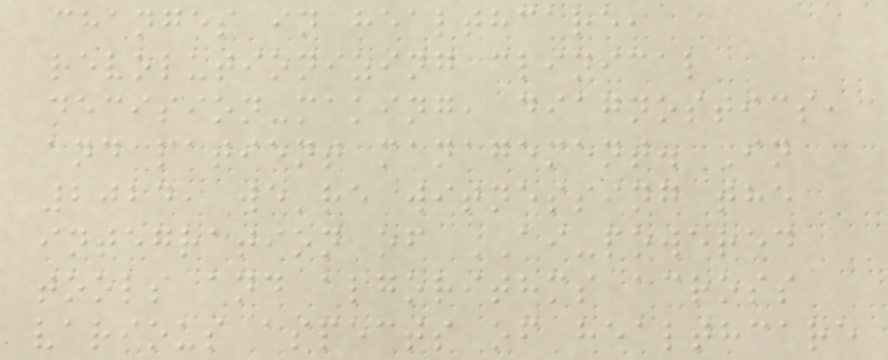changes in healthcare,
revolutionizing clinical
decision-making, diagnostics,
and patient management. In
2024, we're witnessing the
integration of AI-powered
tools and algorithms across
various aspects of healthcare
